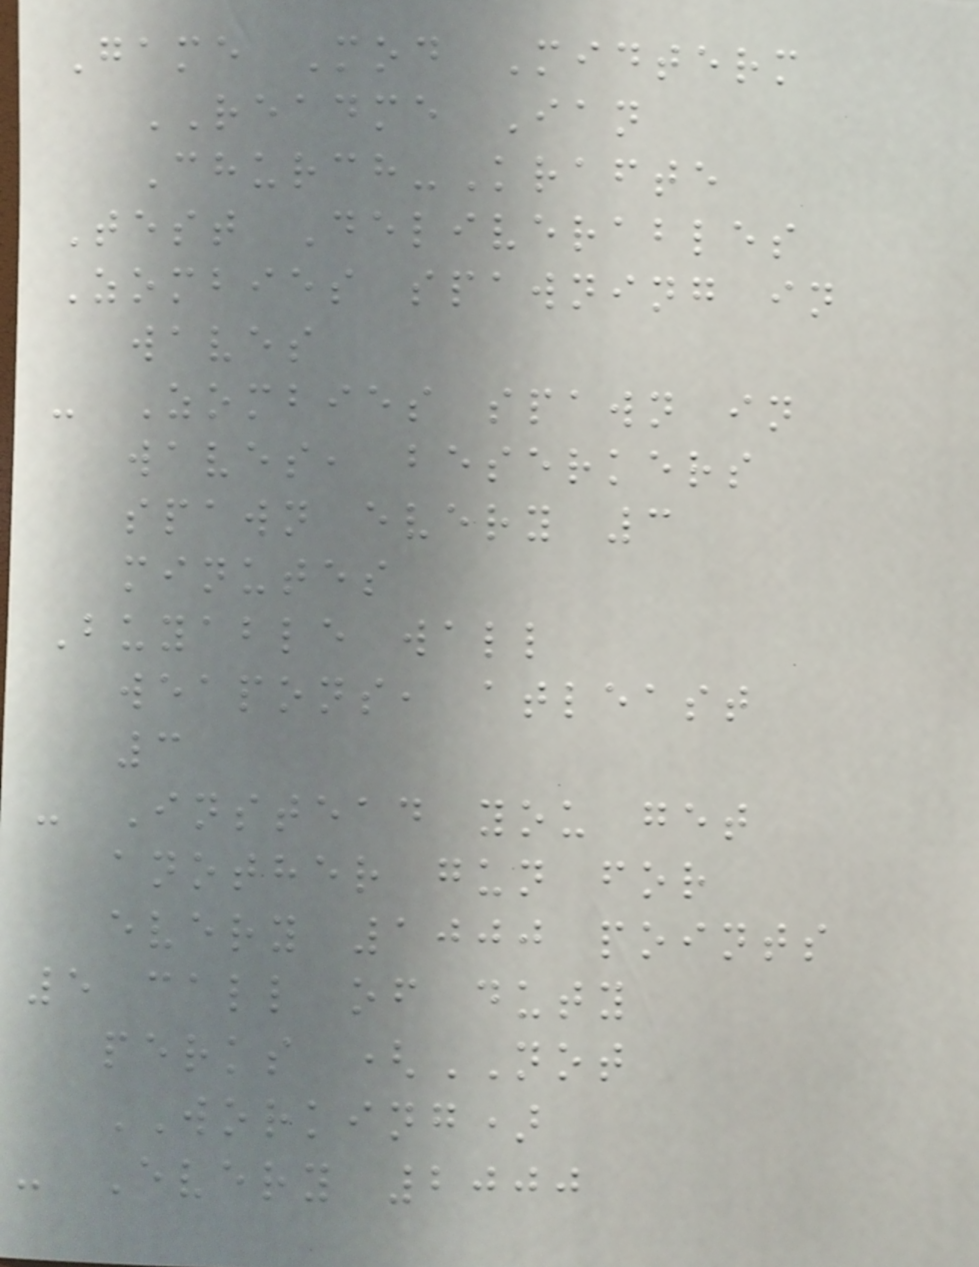Game Mod Midterm
README Ian
Church-Krafte
Test Deliverables
Zombies spawning in
waves
- Zombies spawn in
waves, beserkers
spawn every 3
minutes
Buyable wall
weapons, atleast
3
- Instead you get
another gun for
every 1000 points
5 call of duty
perks (NOT
WORKING)
- Every 2000
